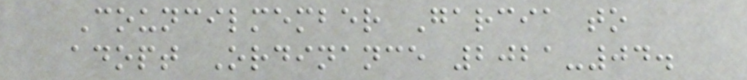Councilmember Garcia to
adopt Ordinance 2021-04.
